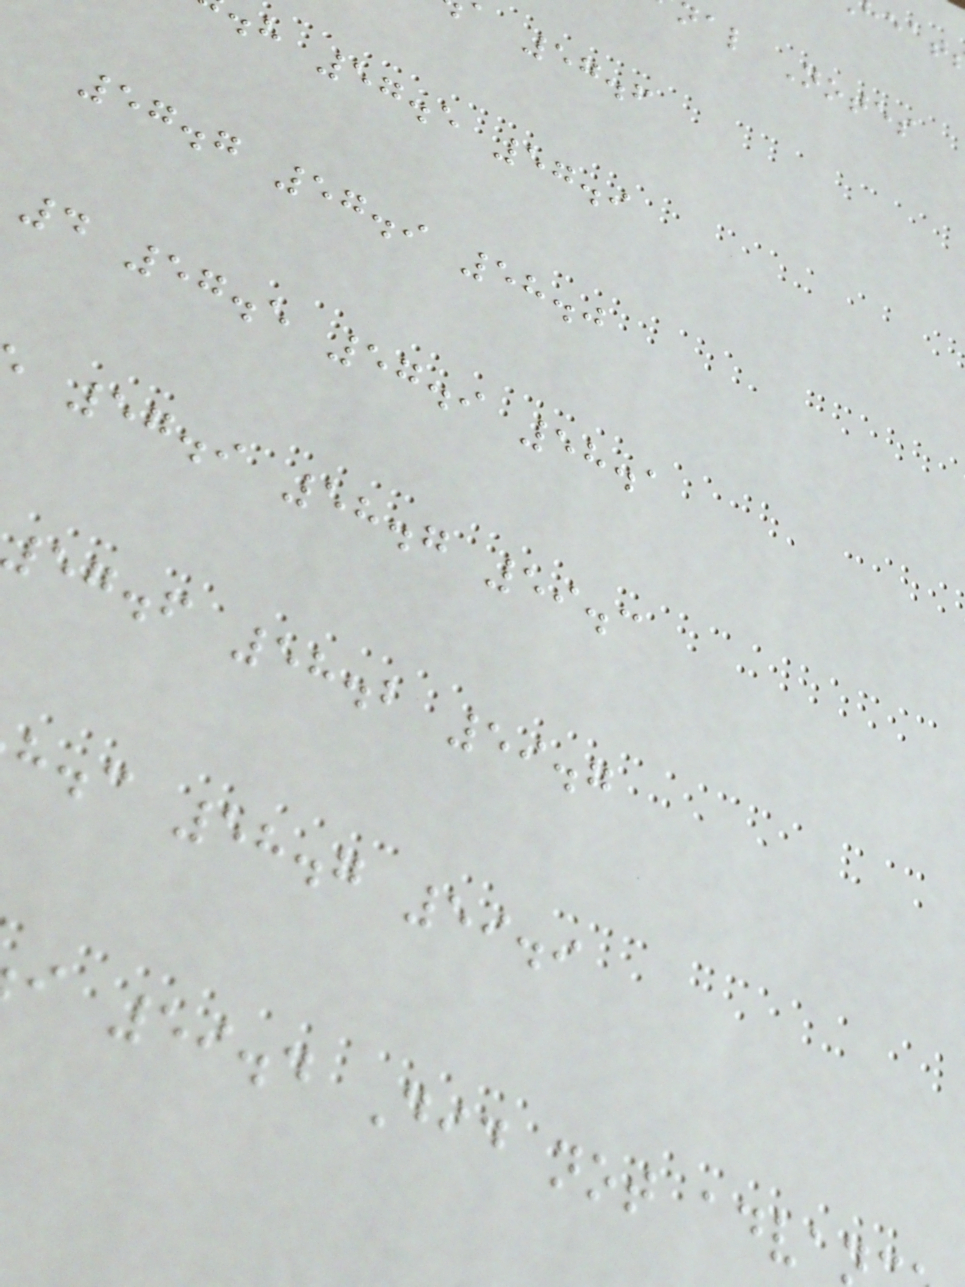al Notes
a 57.6
.h 57.5 57.9
57.7 57.9 58.0
4 57.5 57.9 58.1
57.9 58.7 59.3
57.6 58.2 59.7
h.c 58.7 59.9
i 59.4 Did not adva
